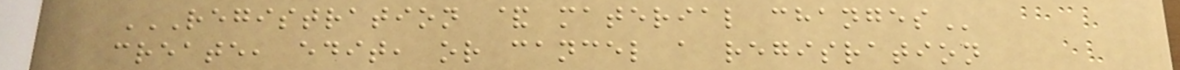REGISTRATION & MATERIAL CHANGES
create, edit, or cancel a regisration
